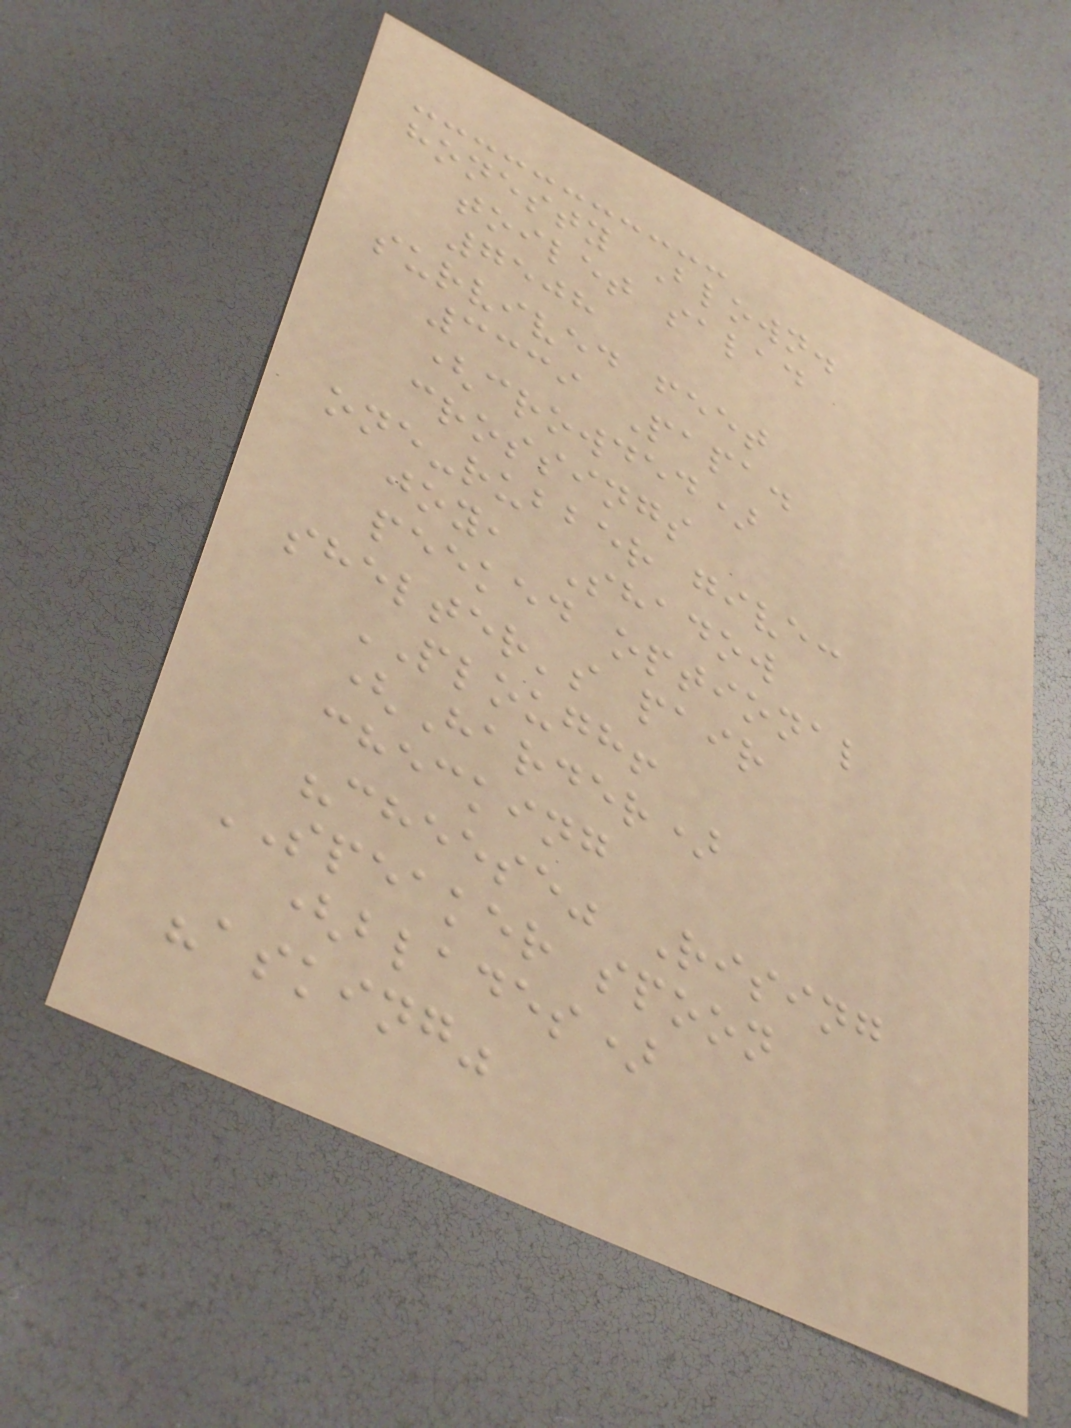honesty Blown.
toilet salad
7508
survived feet
3339 Papa.
(crowded)
crossings
one-rubber give:
joy, Shadow
peeked optional
shelter's pair
PLOUGH!
(Harder)
checking
"cheese" Rising
SPEAKER spoon
(blades)
"asking"
